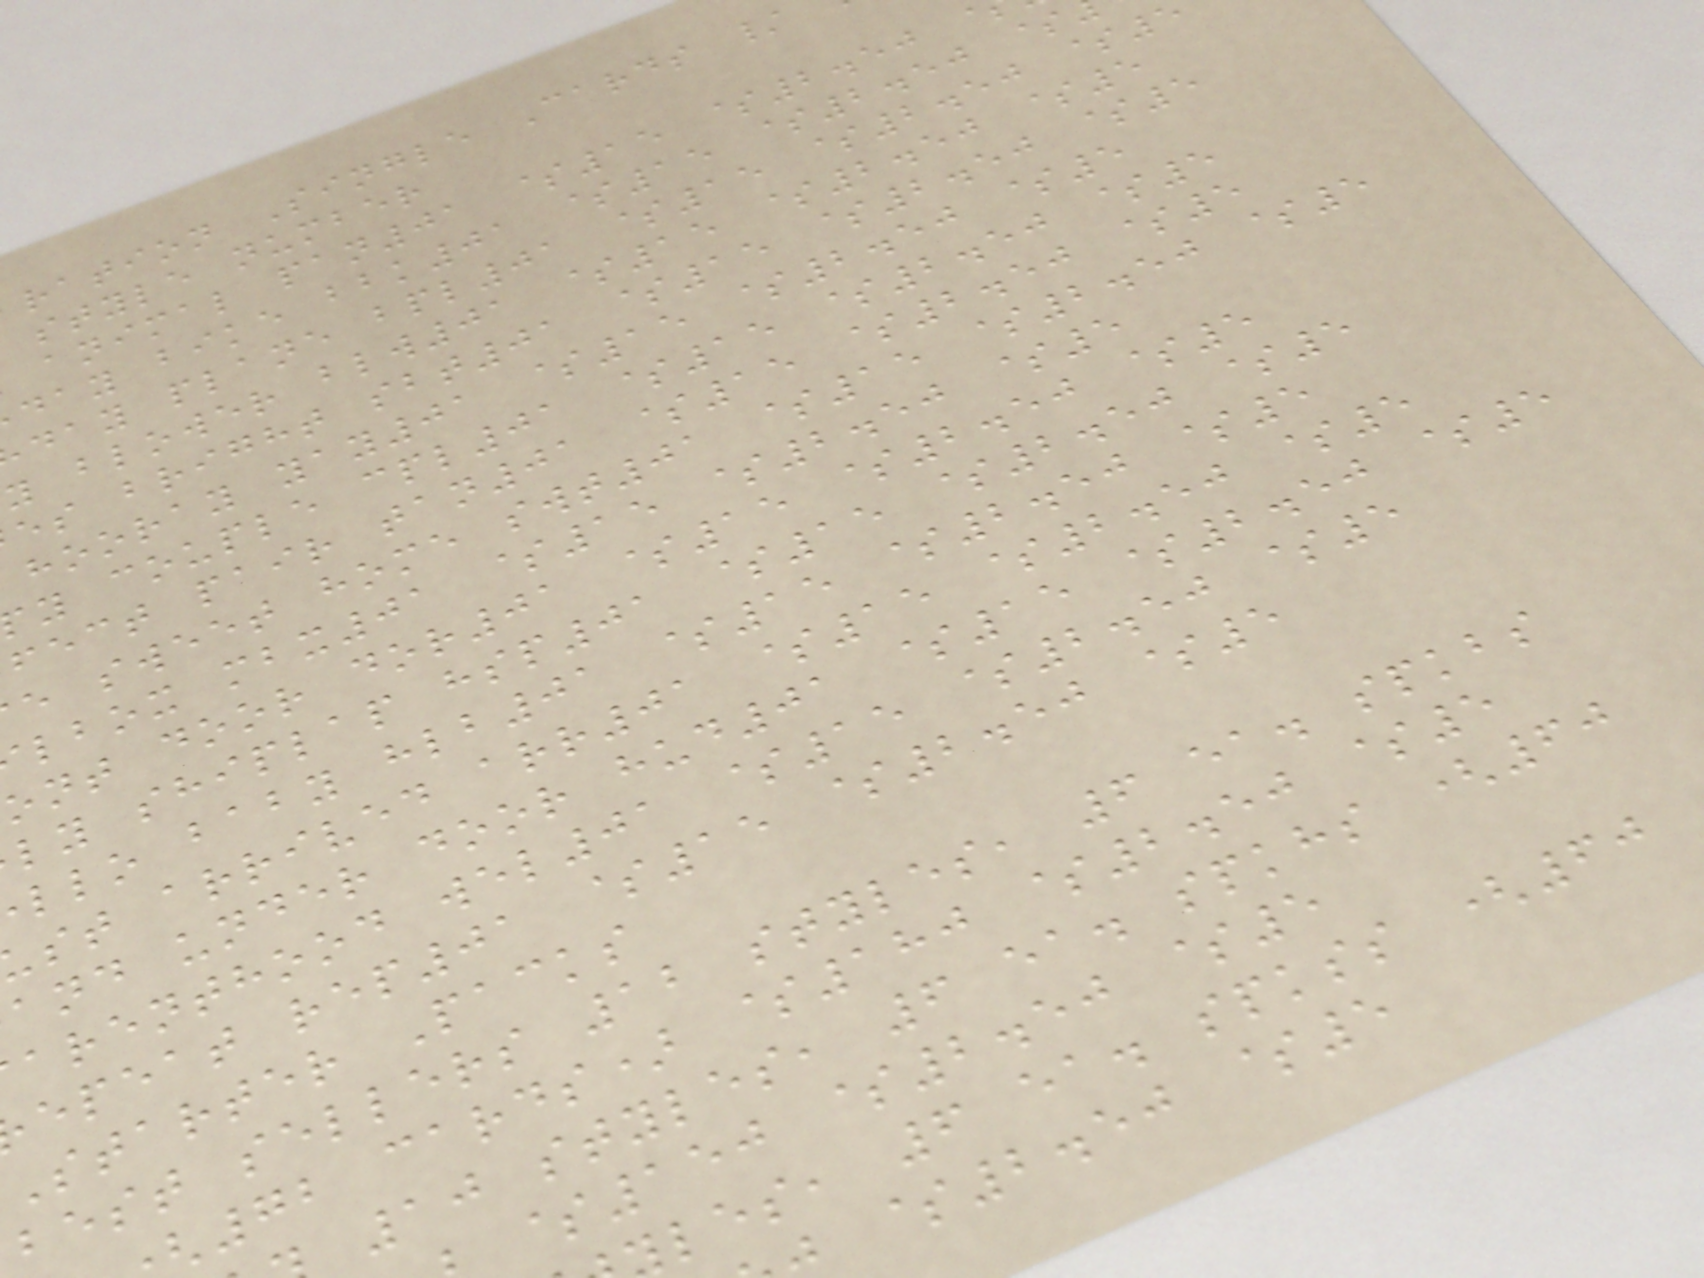ration Single Cards /
style number
animal pan01 $15 $2.50
day bike bbk01 $15 $2.50 $
day plane bpl01 $15 $2.50 $5
y blower blw01 $15 $2.50 $5
es bright sbt01 $15 $2.50 $5
hooray yay01 $15 $2.50 $5
y couple cpl01 $15 $2.50 $5
fect pair tan01 $15 $2.50 $5
e sweet home swt01 $15 $2.50 $5
lbox mbx01 $15 $2.50 $5
ont door dor01 $15 $2.50 $5
ly shiplap hsp01 $15 $2.50 $5
llo baby hlb01 $15 $2.50 $5
st arrived arr01 $15 $2.50 $5
and under door hud01 $15 $2.50 $5
arenthood wel01 $15 $2.50 $5
epeat rep01 $15 $2.50 $5
Starter Packs
best sellers 12 styles, 6 ea. spkbs
72 cards) $180 $2.50 $5
10 styles, 6 ea. spkhs (60
$150 $2.50 $5
les, 6 ea. spkss (60
$2.50 $5
